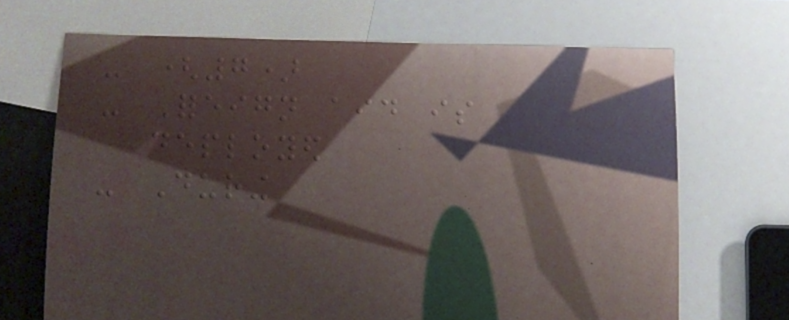- (7)
- Foreign aid is
deployed
- During
